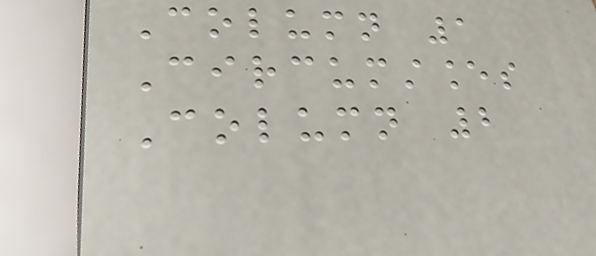Column 1
Circumstances
Column 2
